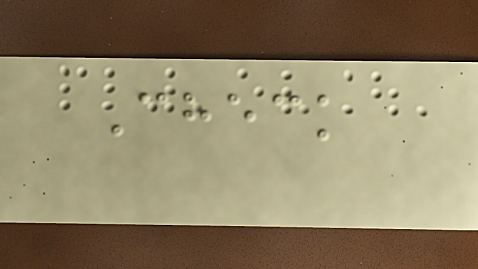Check
